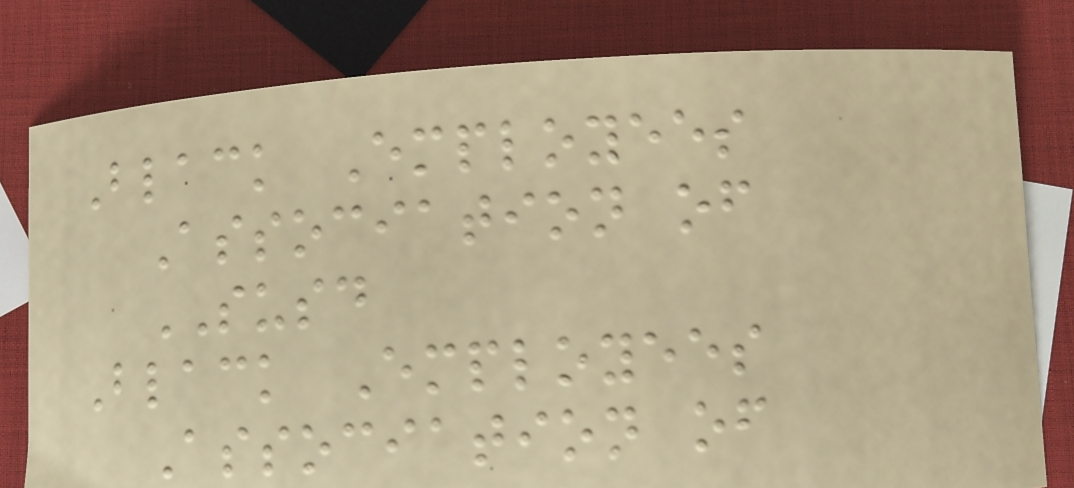Black Employees
Association of
SUSD
Black Employees
Association of
